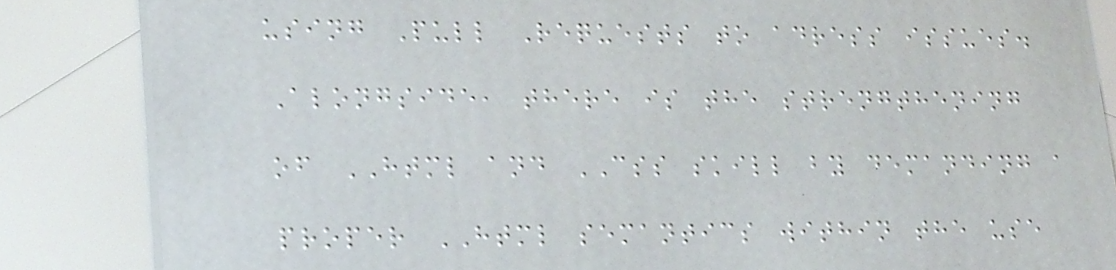using Pull Requests to adress issues.
Alongside, there is the strengthening
of HTML and CSS skill by demanding a
proper HTML semantics within the use
